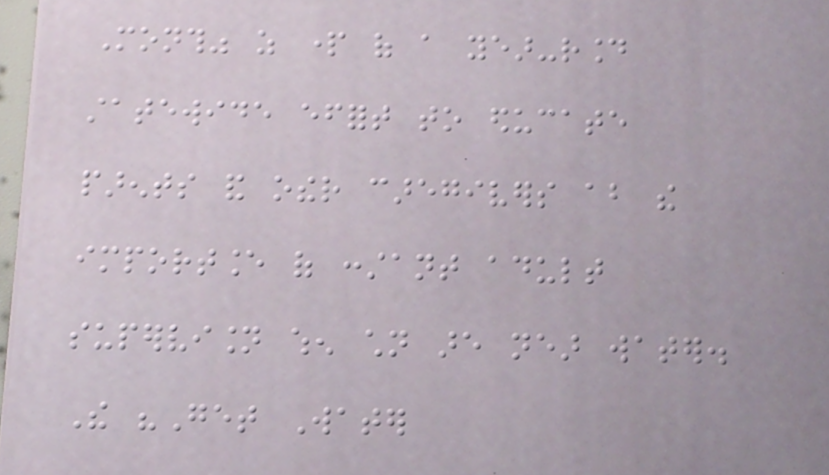Month" as part of a year-round
statewide effort to educate
parents and other caregivers about the
importance of constant adult
supervision when children are near water.
The "Get Water
